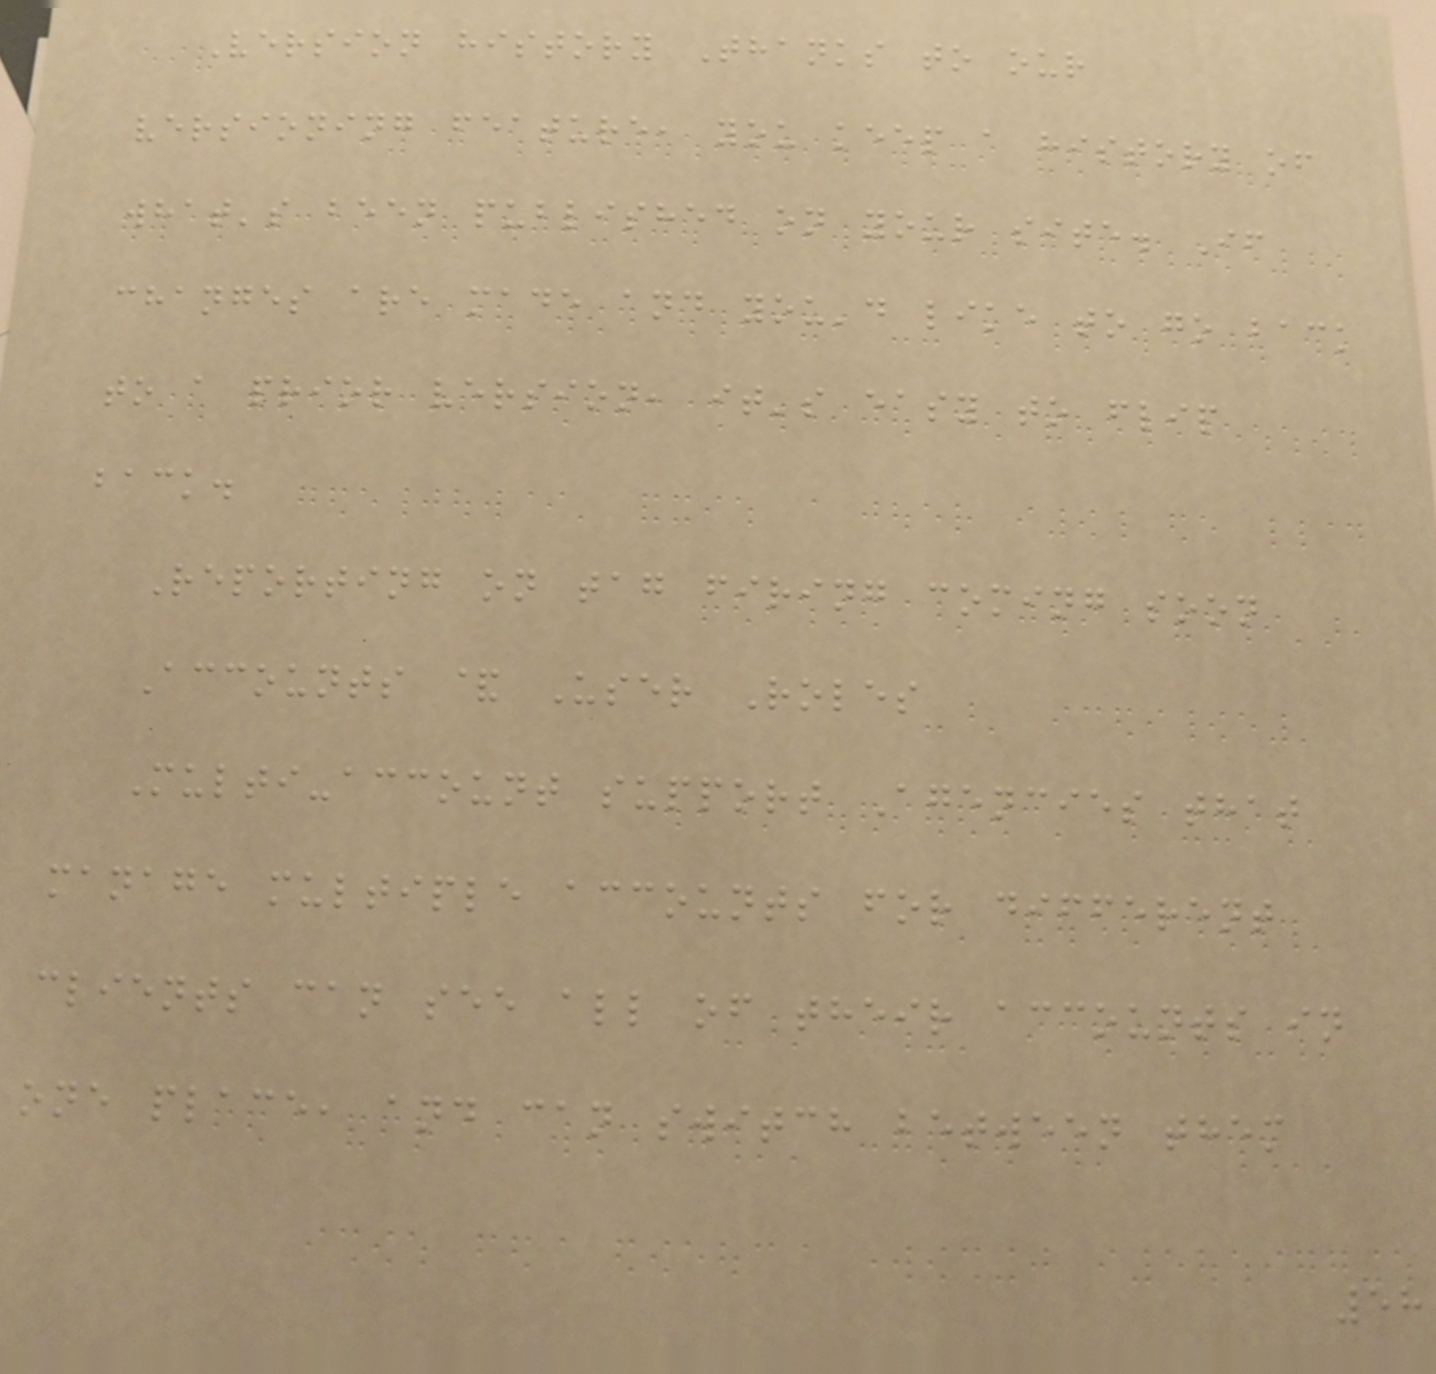Version history Thanks to our
versioning feature, you keep a history of
what's been published on your site. If
changes are made and you'd like to go back
to a prior version, it's easy to flip
back.
Reporting on tag firing coming soon
Accounts & User Roles
Multi-account support Agencies that
manage multiple accounts for different
clients can see all of their accounts in
one place, and can switch between them
58
